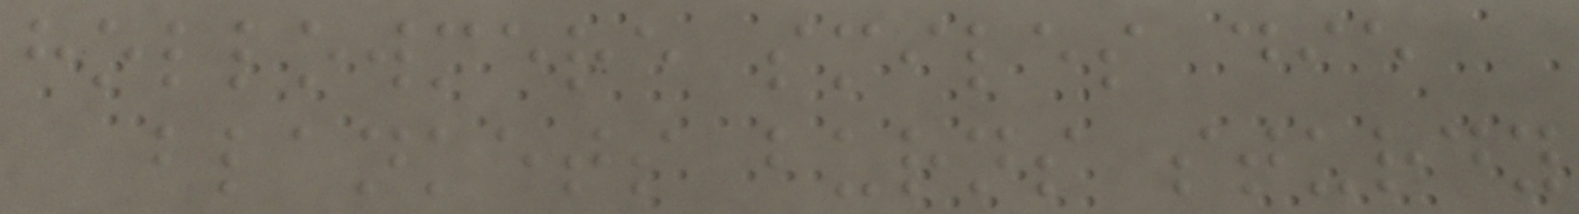hollowmere smiles die
blankets burns sturdy
